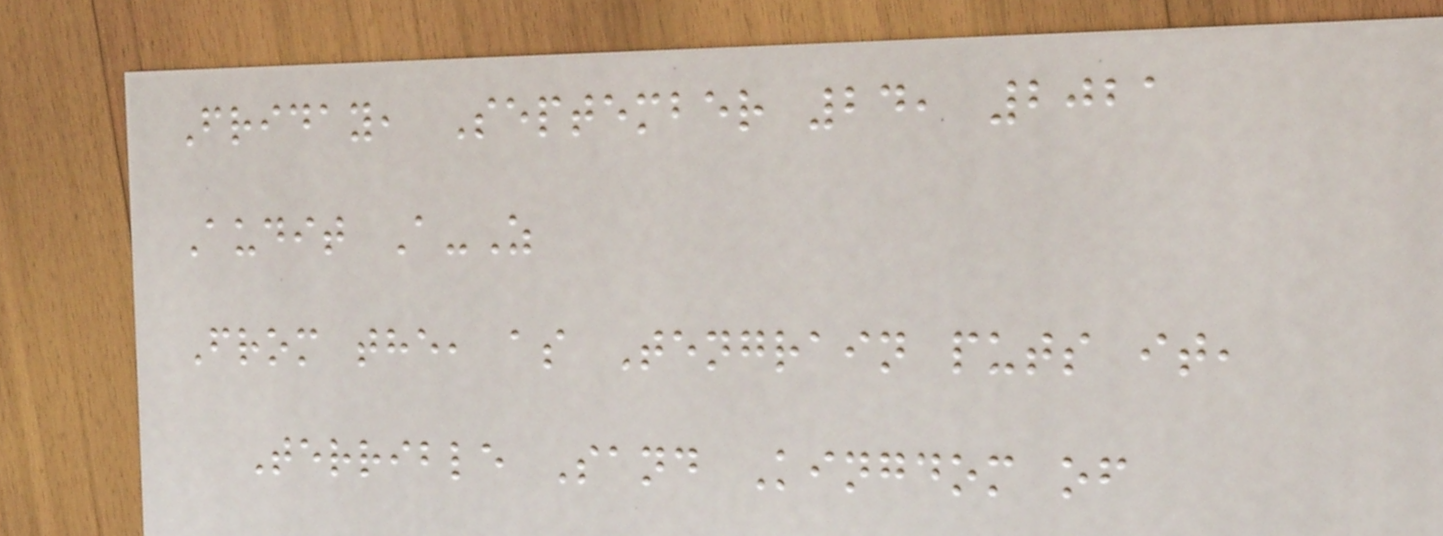Friday, September 24, 2021
Audit A-Z
From the, as Tengrain puts it,
Terrible Sand Kingdom of
